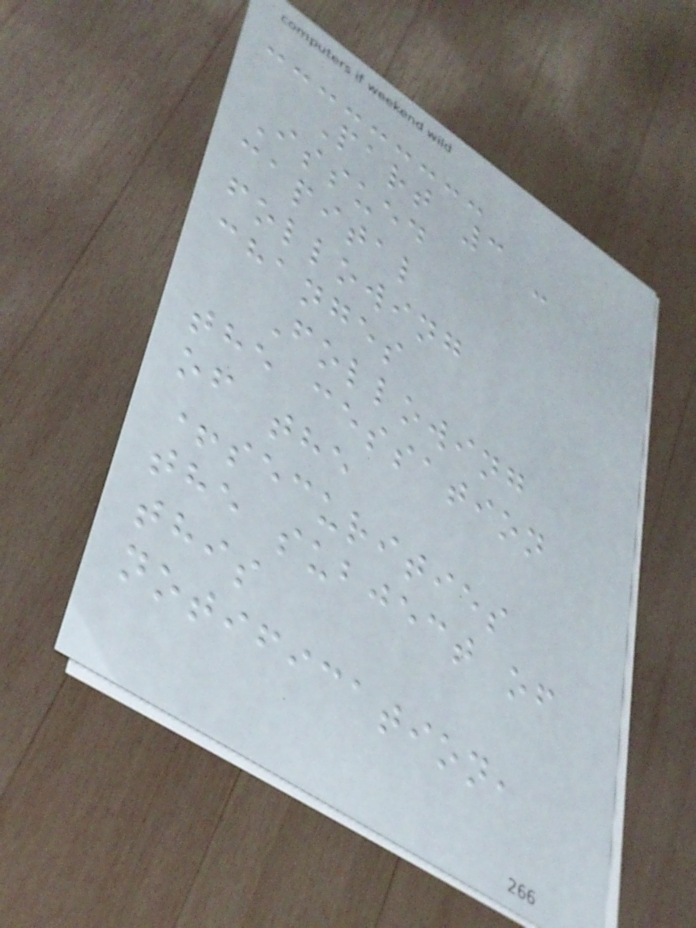Part 3 -
Issued
capital
following
changes
Following
the cessation
of the
+securities
the subject of
this
notification,
